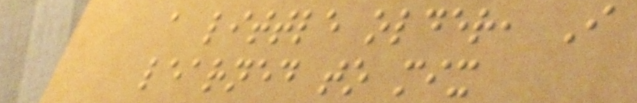a little older, I
learned to mix
